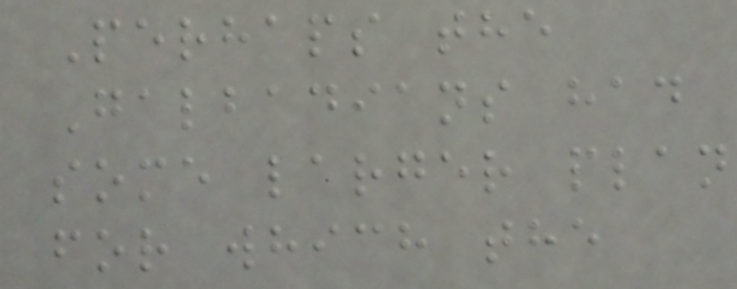Perhaps the
Galbadians had
some larger plan
for which the
